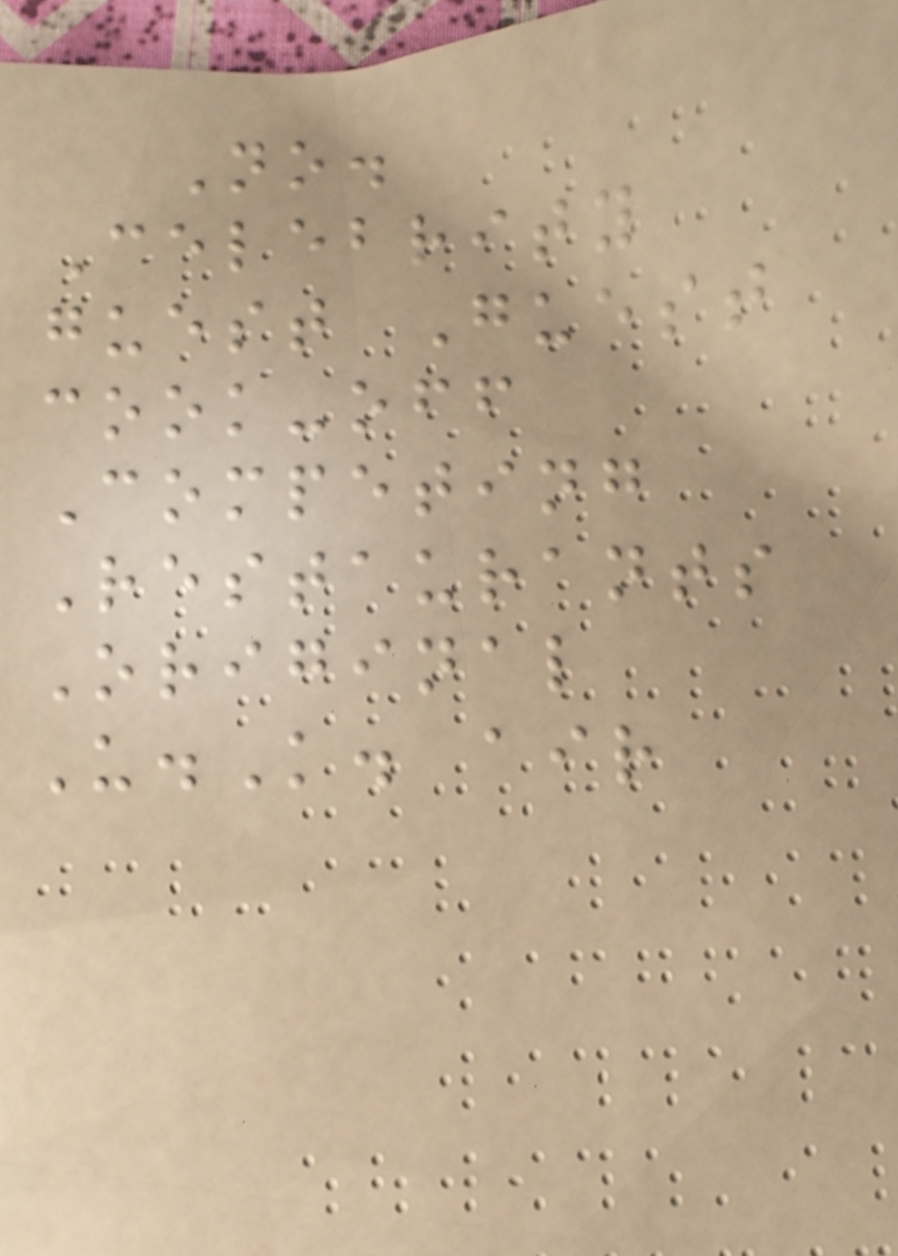No.
Celebrity
guest Guest
cook-off
Competing
Restaurants
Original
U.K. air
